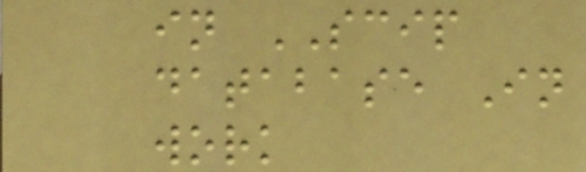in SCIP
database In
work
